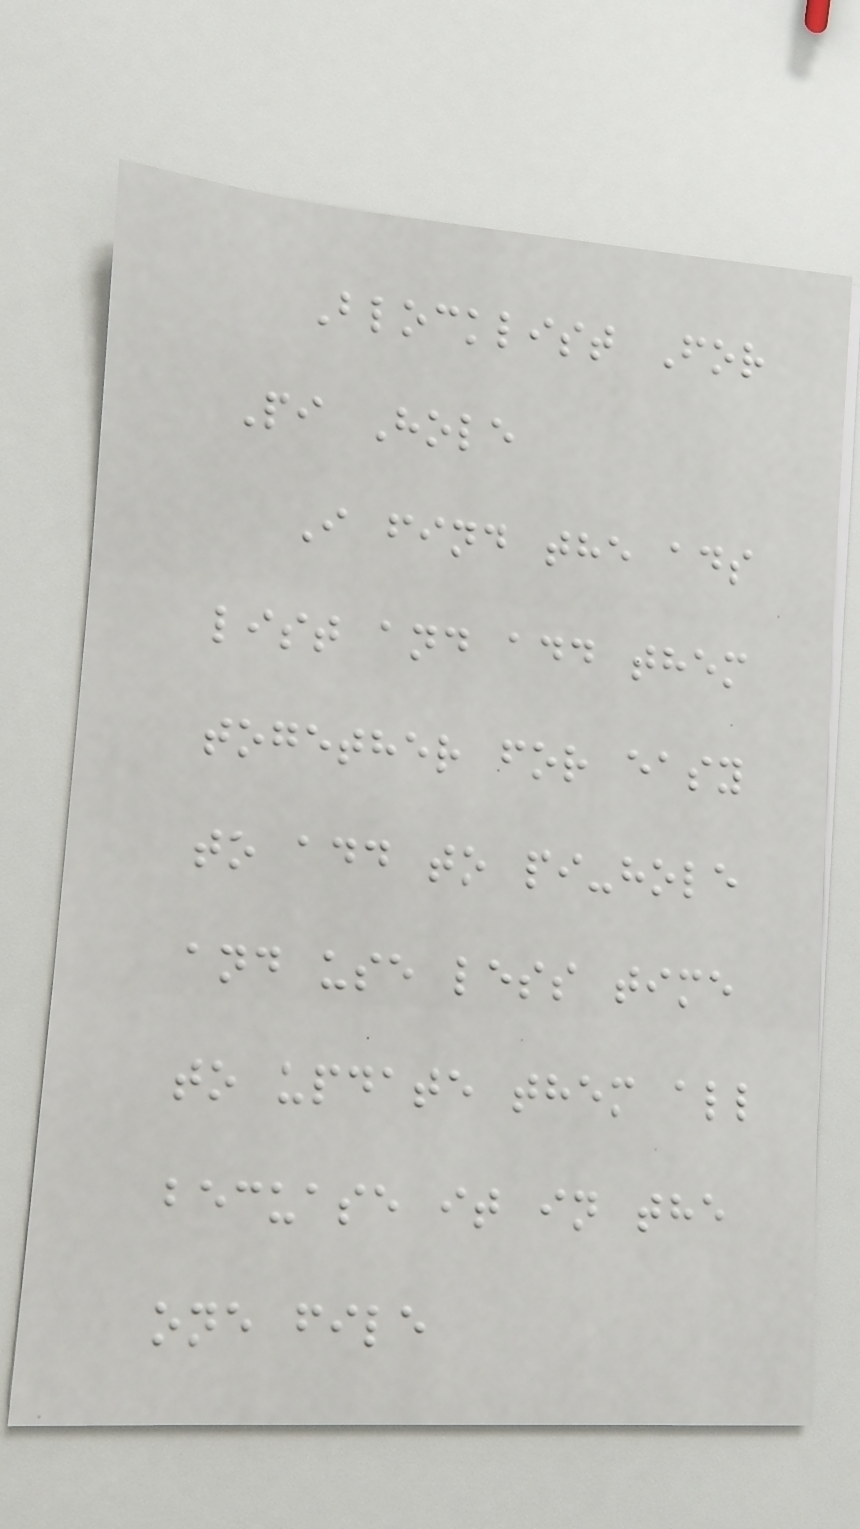Blocklist For
Pi Hole
I find the ads
list and add them
together for easy
to add to pi-hole
and use less time
to update them all
becuase it in the
one file
